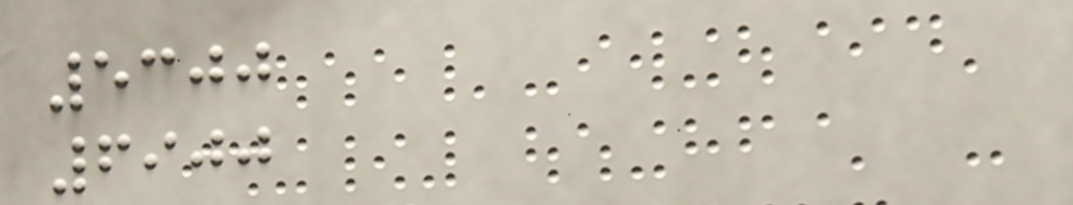5300
6900
